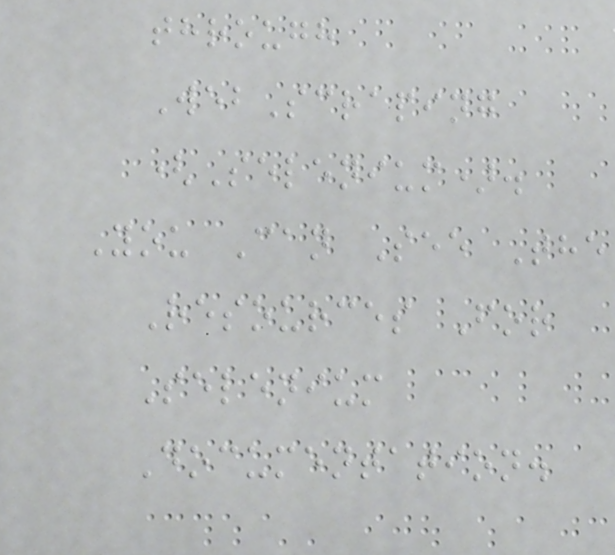through
WebScraping
(Selenium).
You Can See The
Resources For
Selenium
Documentation.
